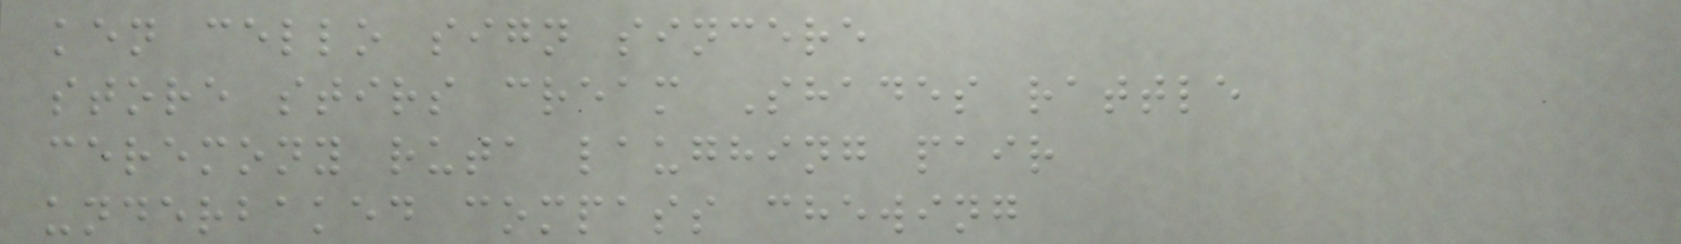ken cello sign sincere
store stirs cream Shades rattle
ceremony ruta laughing pair
underbaked compass chewing
